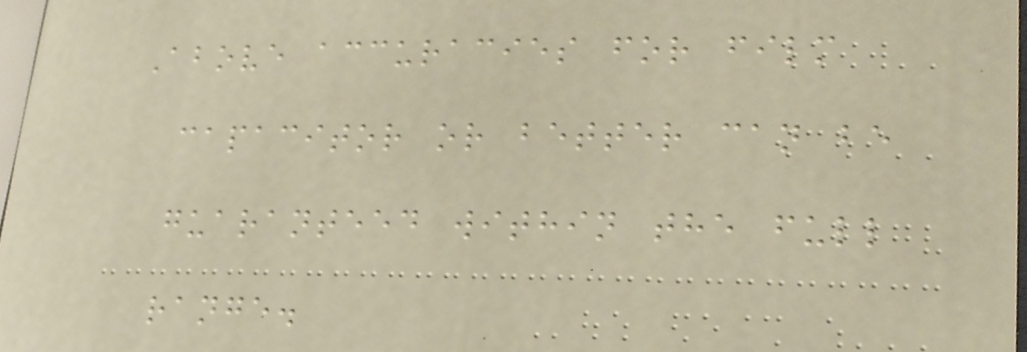Above accuracies for film
capacitor or better can be
guaranteed within the full
range.
